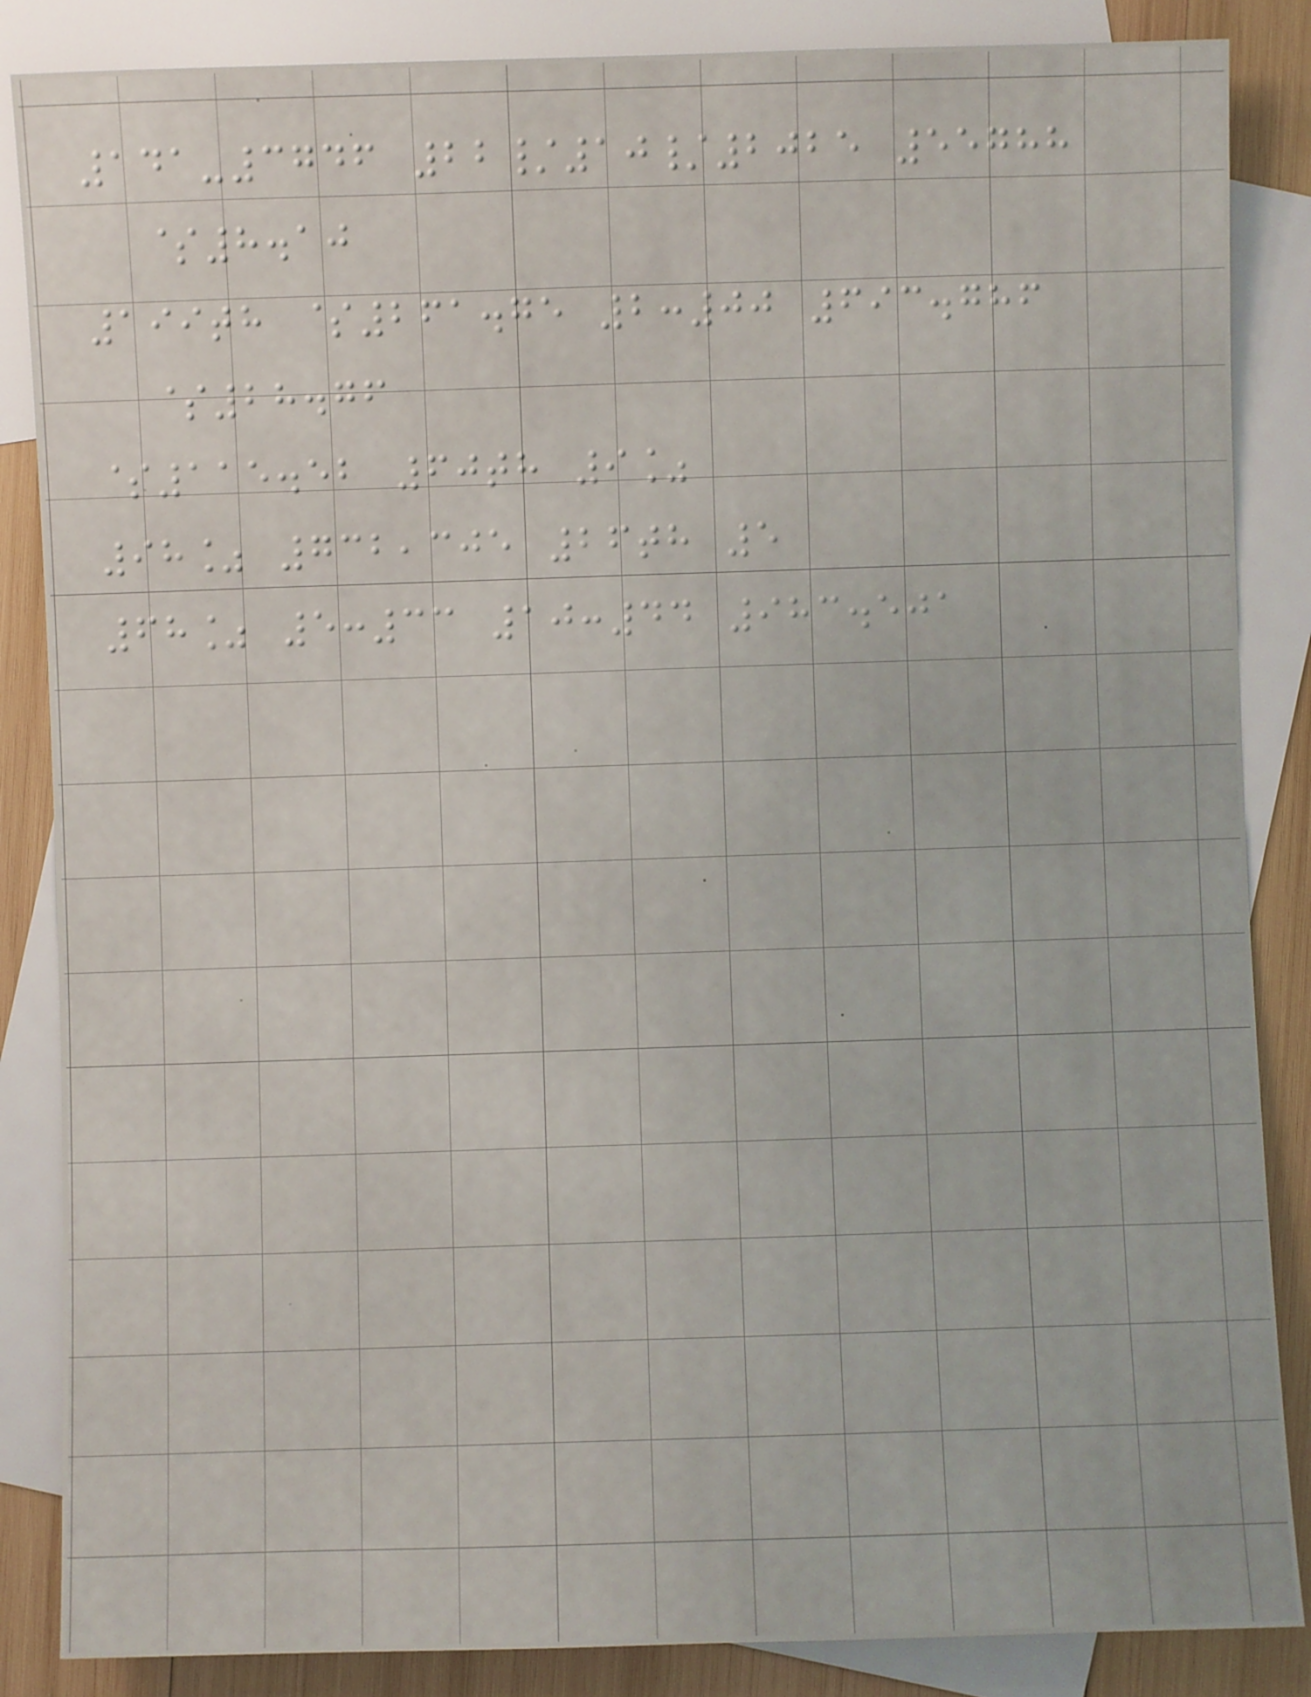141-3746 22/10/2025 55788
$8.10
199th $261.75 2:00 693.786
$28.76
$115.52 60th 9%
98% 732,305 26th 5
68% 5:33 10:44 983.501
